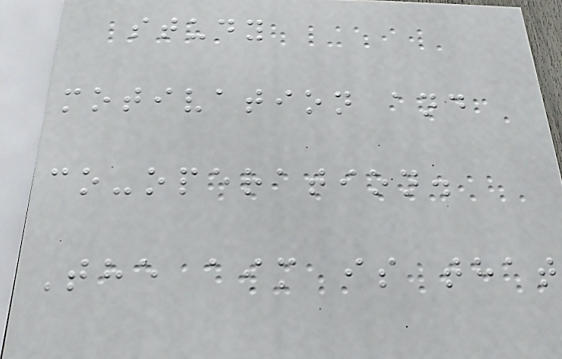study
motivation and
co-operation.
The aim is that
